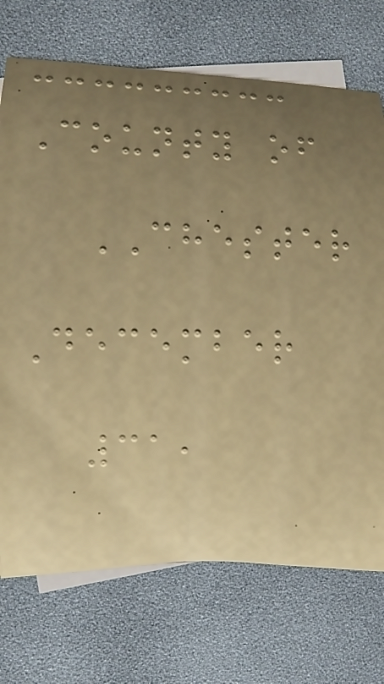County of
CHESTER
December
31,
